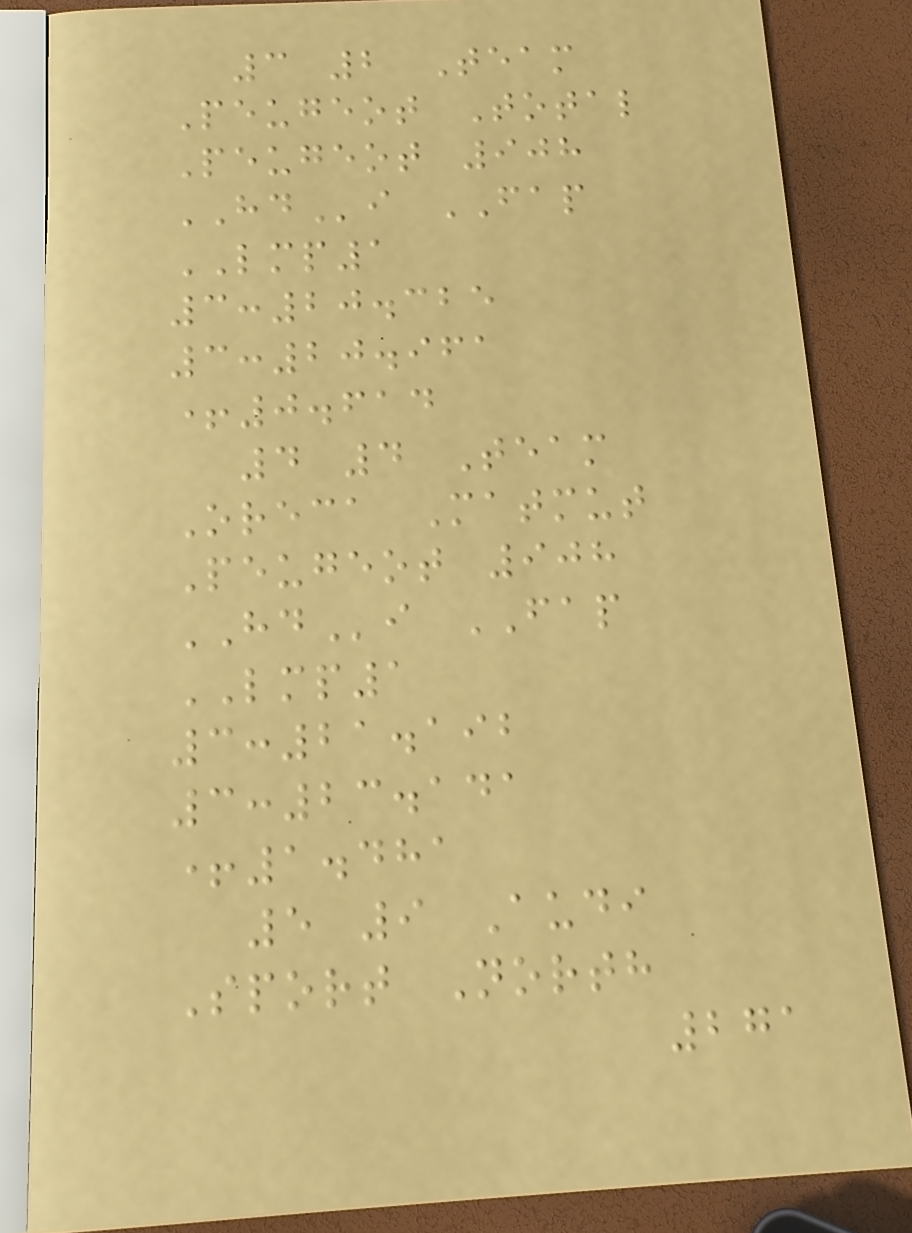3 2 Team
Peugeot Total
Peugeot 908
HDi FAP
LMP1
3:20.325
3:20.961
+0.614
4 4 Team
Oreca Matmut
Peugeot 908
HDi FAP
LMP1
3:21.192
3:23.141
+1.481
5 9 Audi
Sport North
271
